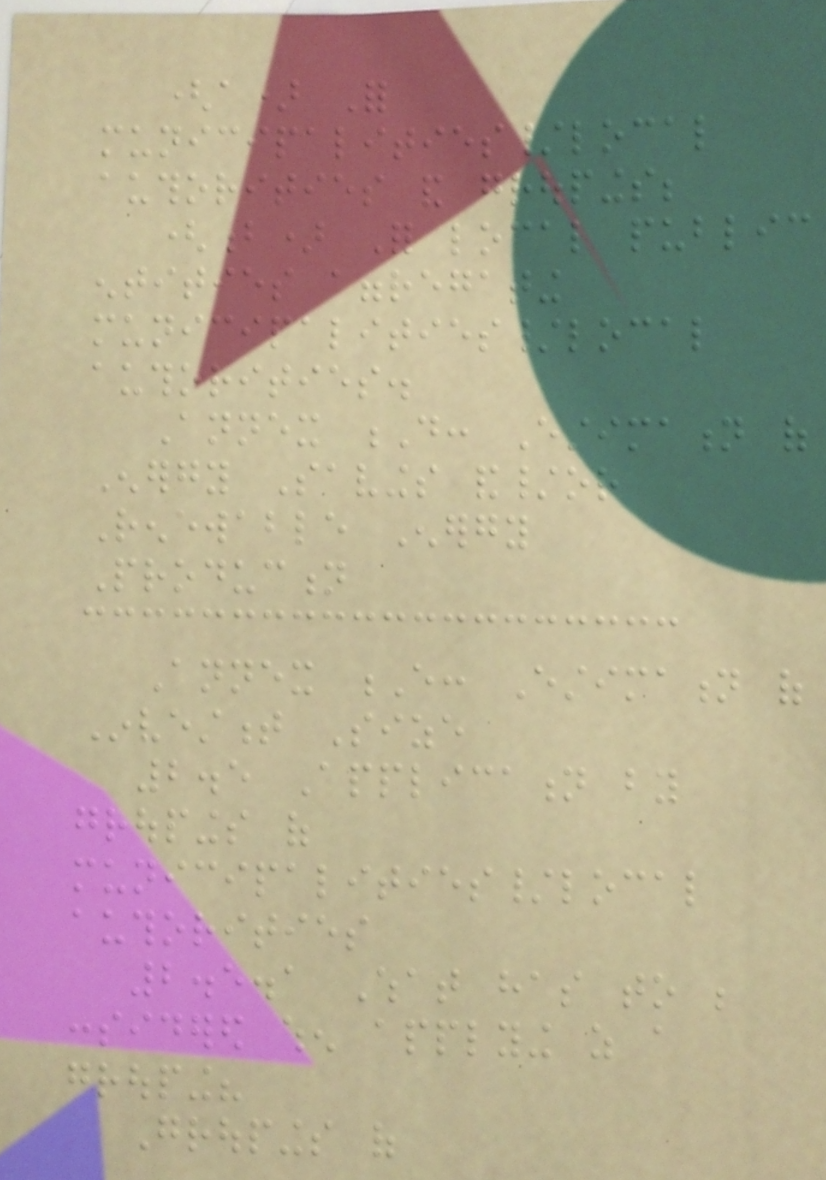(a) For
municipalities/local
authorities and groupings;
(b) For local public
entities aggregating
municipalities/local
authorities.
Annex D: Estimation of
Energy Savings and/or
Renewable Energy
Production
Annex E: Estimation of
Investment Size
2.5 Application by
groupings of
municipalities/local
authorities
2.5.1 What has to be
considered when applying as a
grouping?
Groupings of
